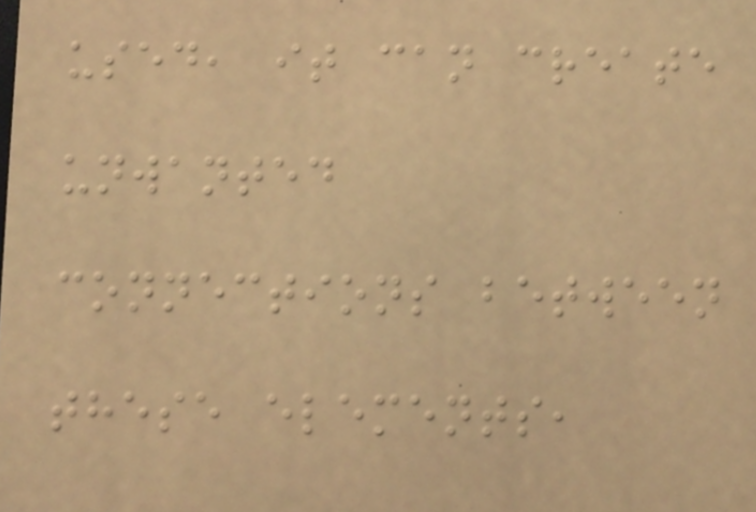used, it can create
unwanted
connections between
these elements,
